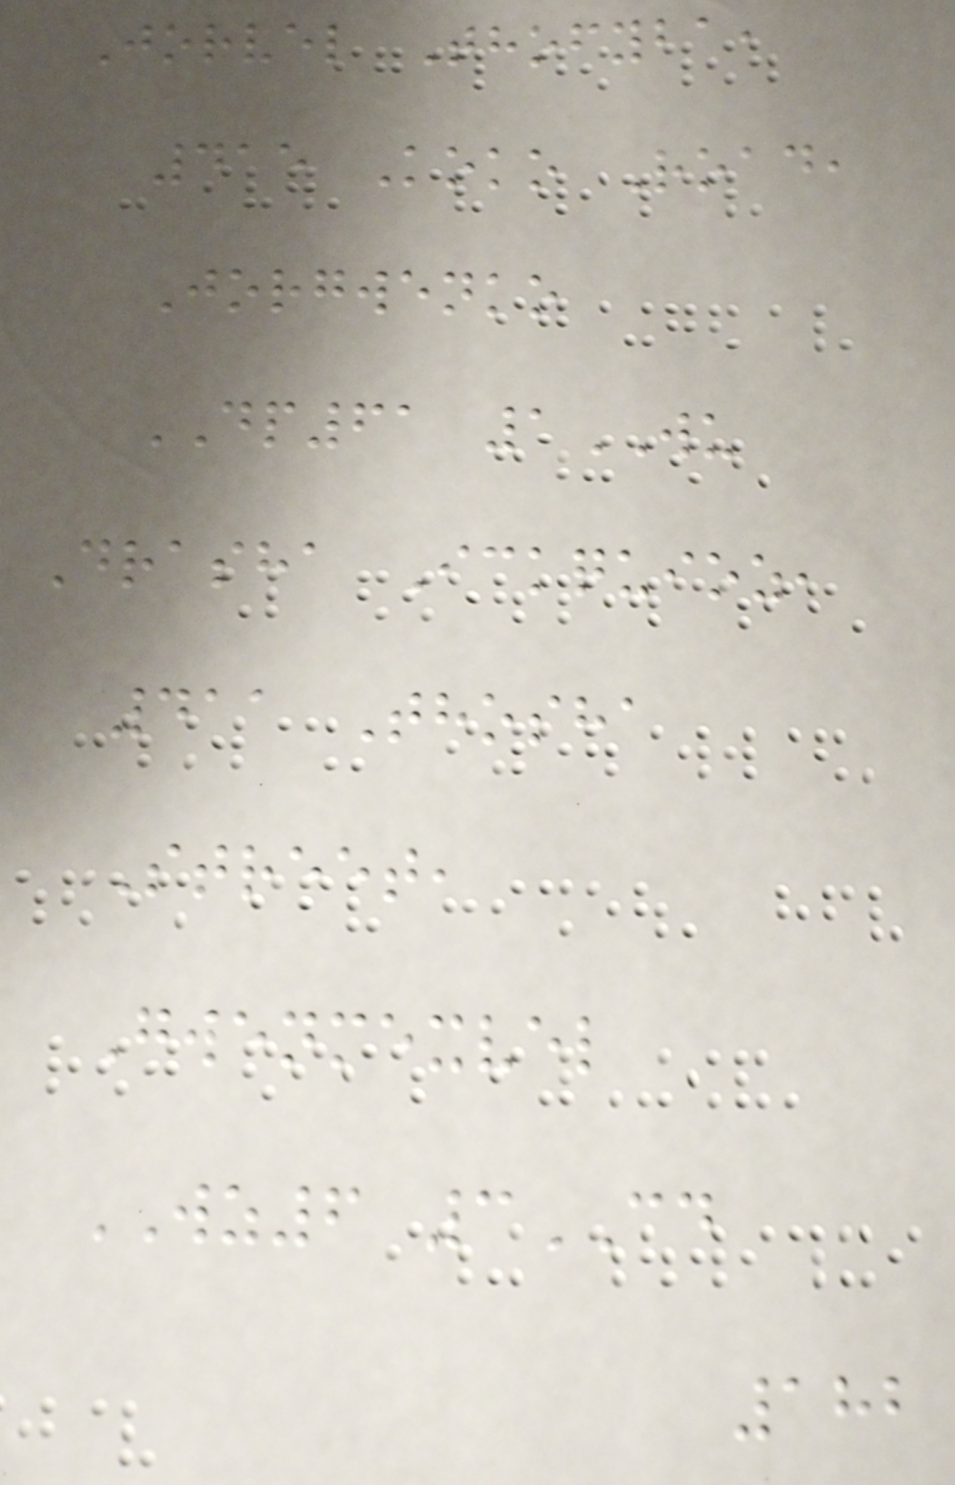Jorvel Thofyba,
415 Koko Road,
Jorgwenko
DP61 1WU
Drasha Ickquioz,
411 Thosha
Street,
Gwenmexvel
WZ6 3CD
182
